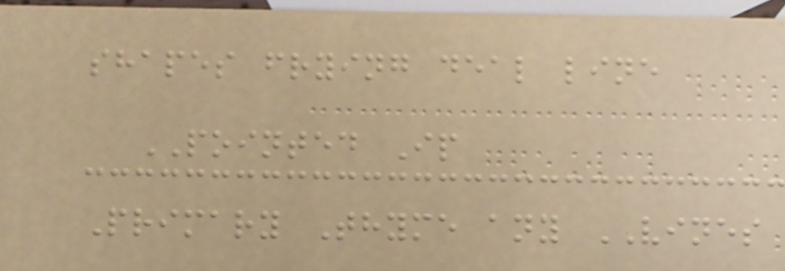shapes frying deal line
POINTED Ip
Primary Thyme any VINES
